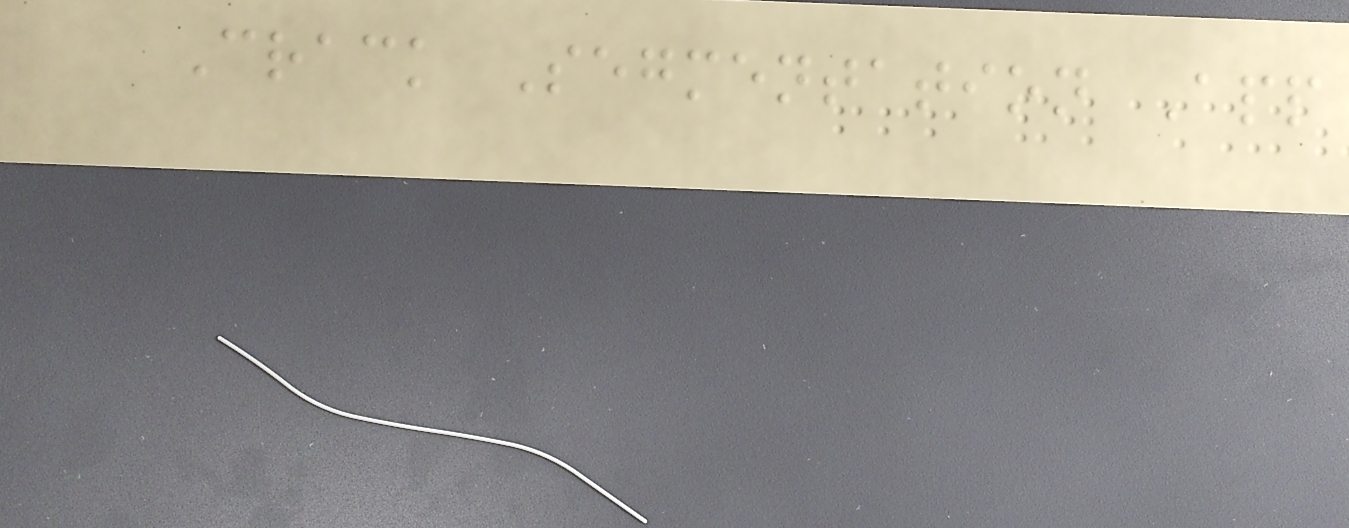Crack Segmentation App
